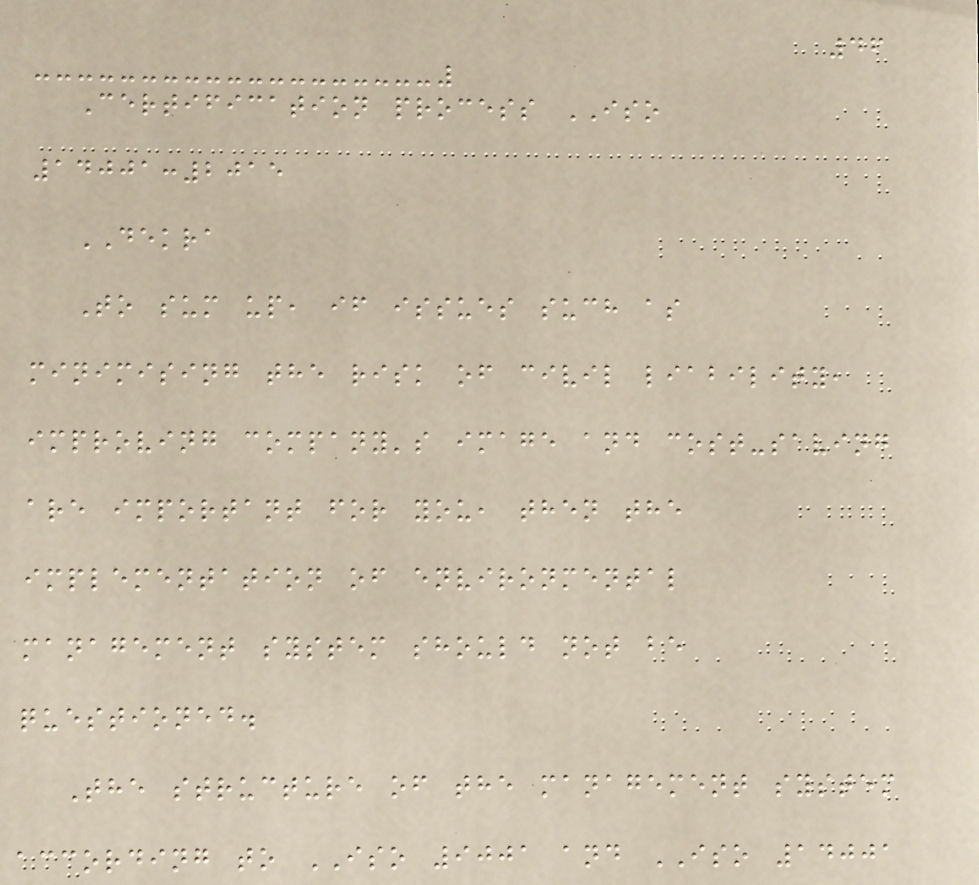46
Certification process ISO
14001:2015
DEKRA
To sum up, if issues such as
minimising the risk of civil liability,
improving company's image and cost-saving
are important for you, then the
implementation of environmental
management system should not be
questioned.
The structure of the management system
according to ISO 9001 and ISO 14001
